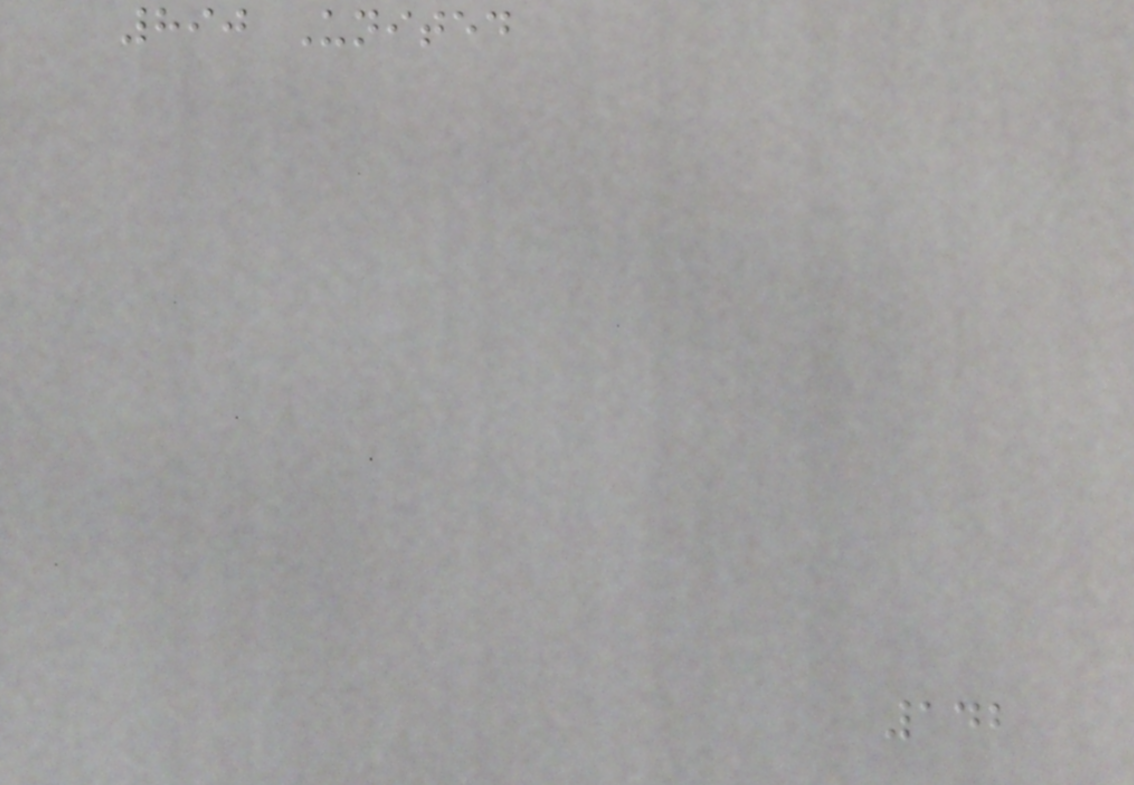890 United
142
